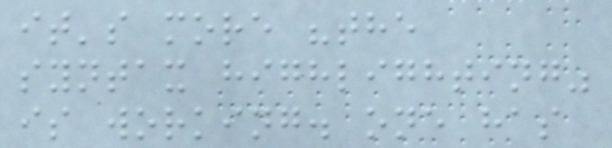it's more "the
syntax highlighting"
is working. one has
